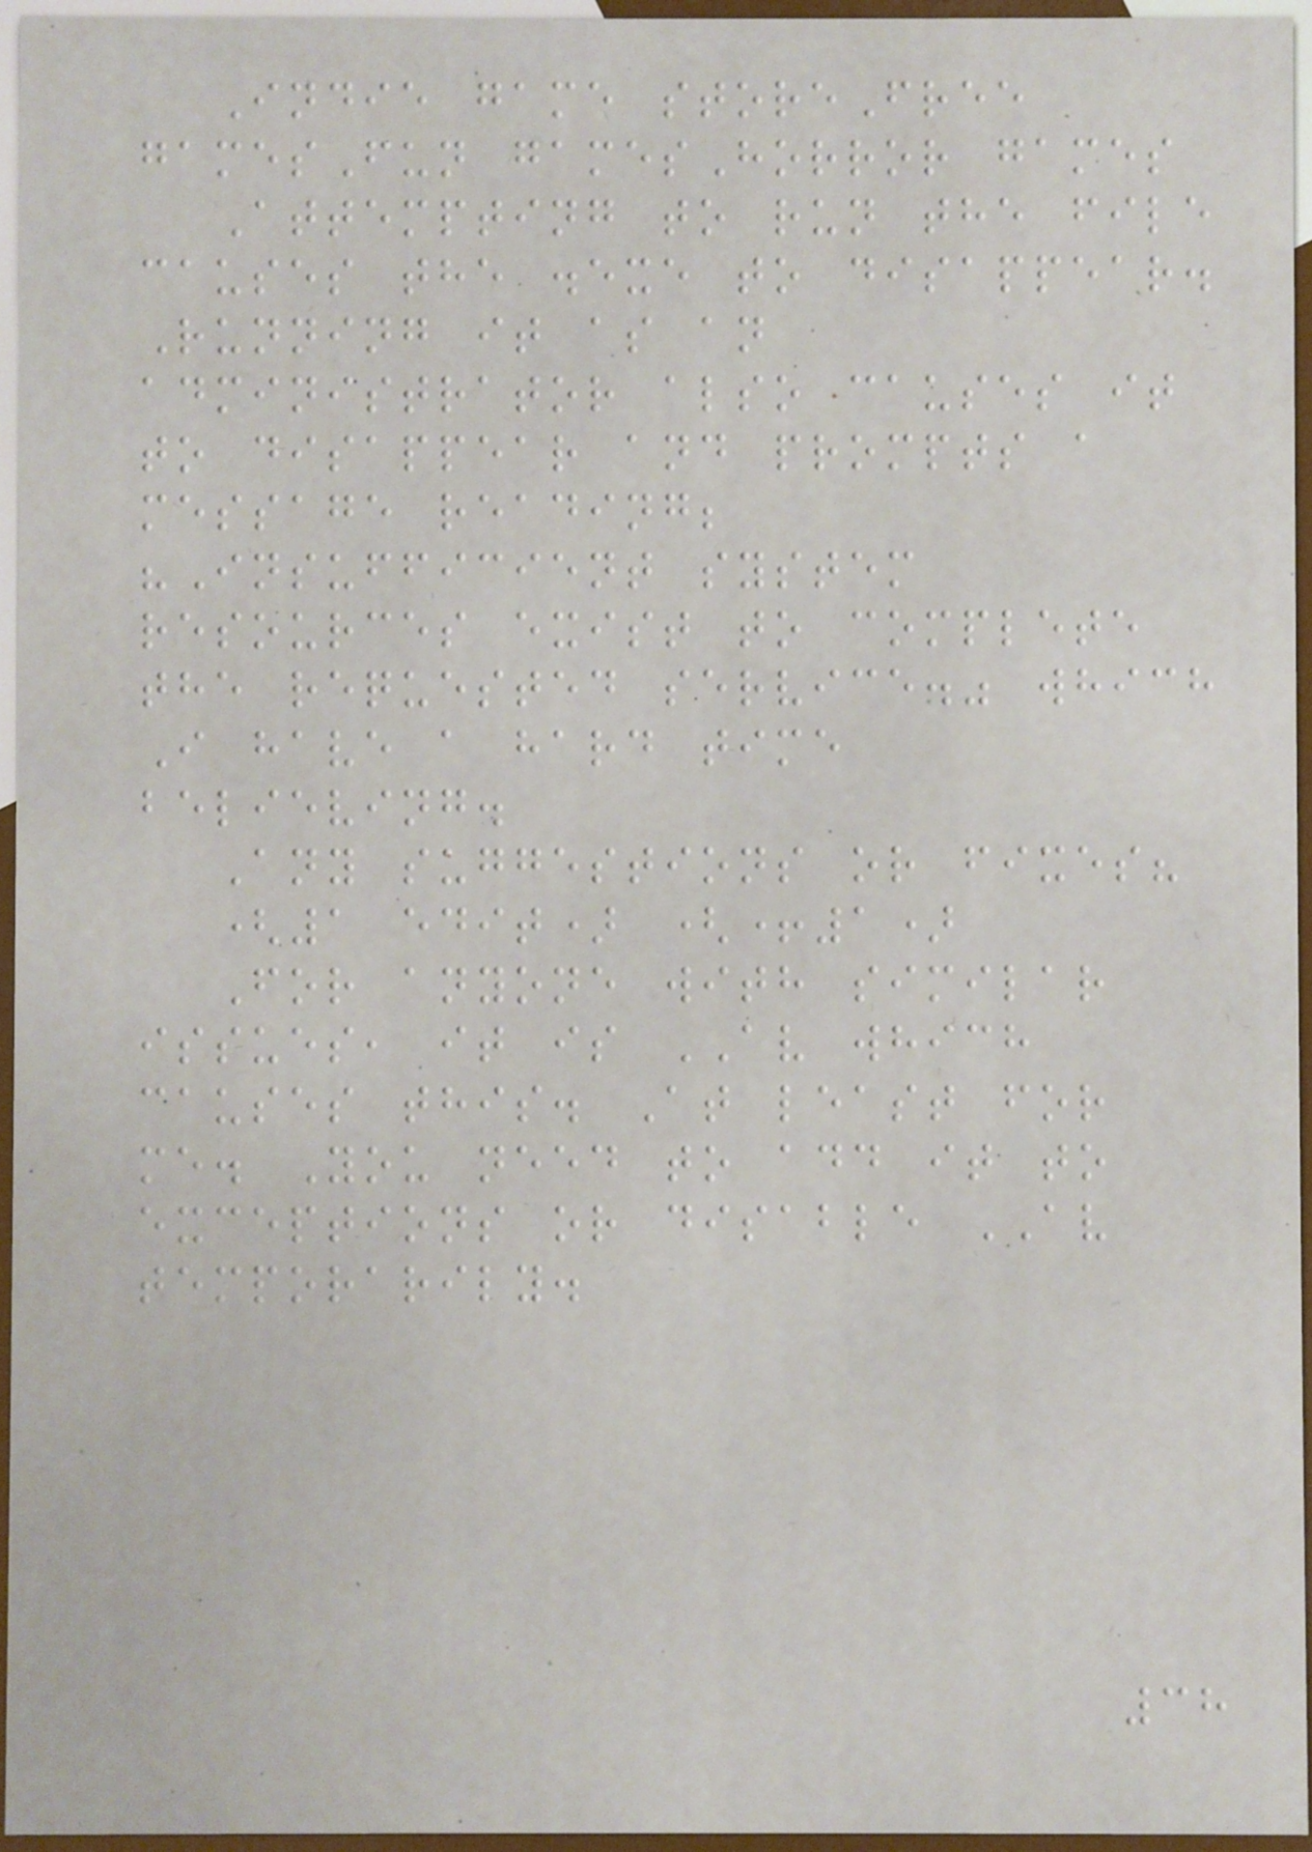Indie game storeFree
gamesFun gamesHorror games
Attempting to run the file
causes the .exe to disappear.
Running it as an
administrator also causes it
to disappear and prompts a
message reading;
"Insufficient system
resources exist to complete
the requested service." which
I have a hard time
believing.
Any suggestions or fixes?
(1 edit) (+1)
For anyone with similar
issues, it is AV which
causes this. At least for
me. You need to add it to
exceptions or disable AV
temporarily.
38
